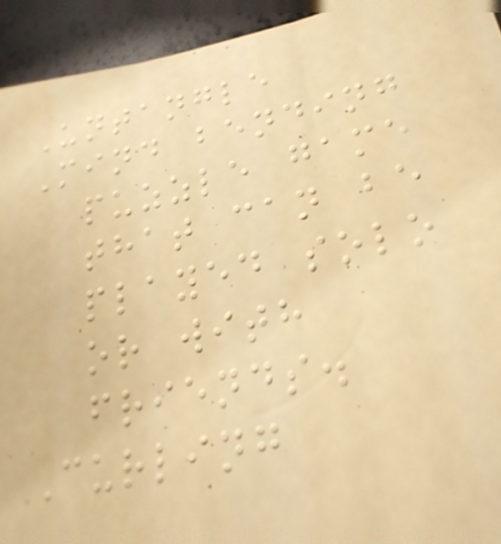Untangle
Mind bending
puzzle game
that can be
played solo
or with
friends.
Curling
